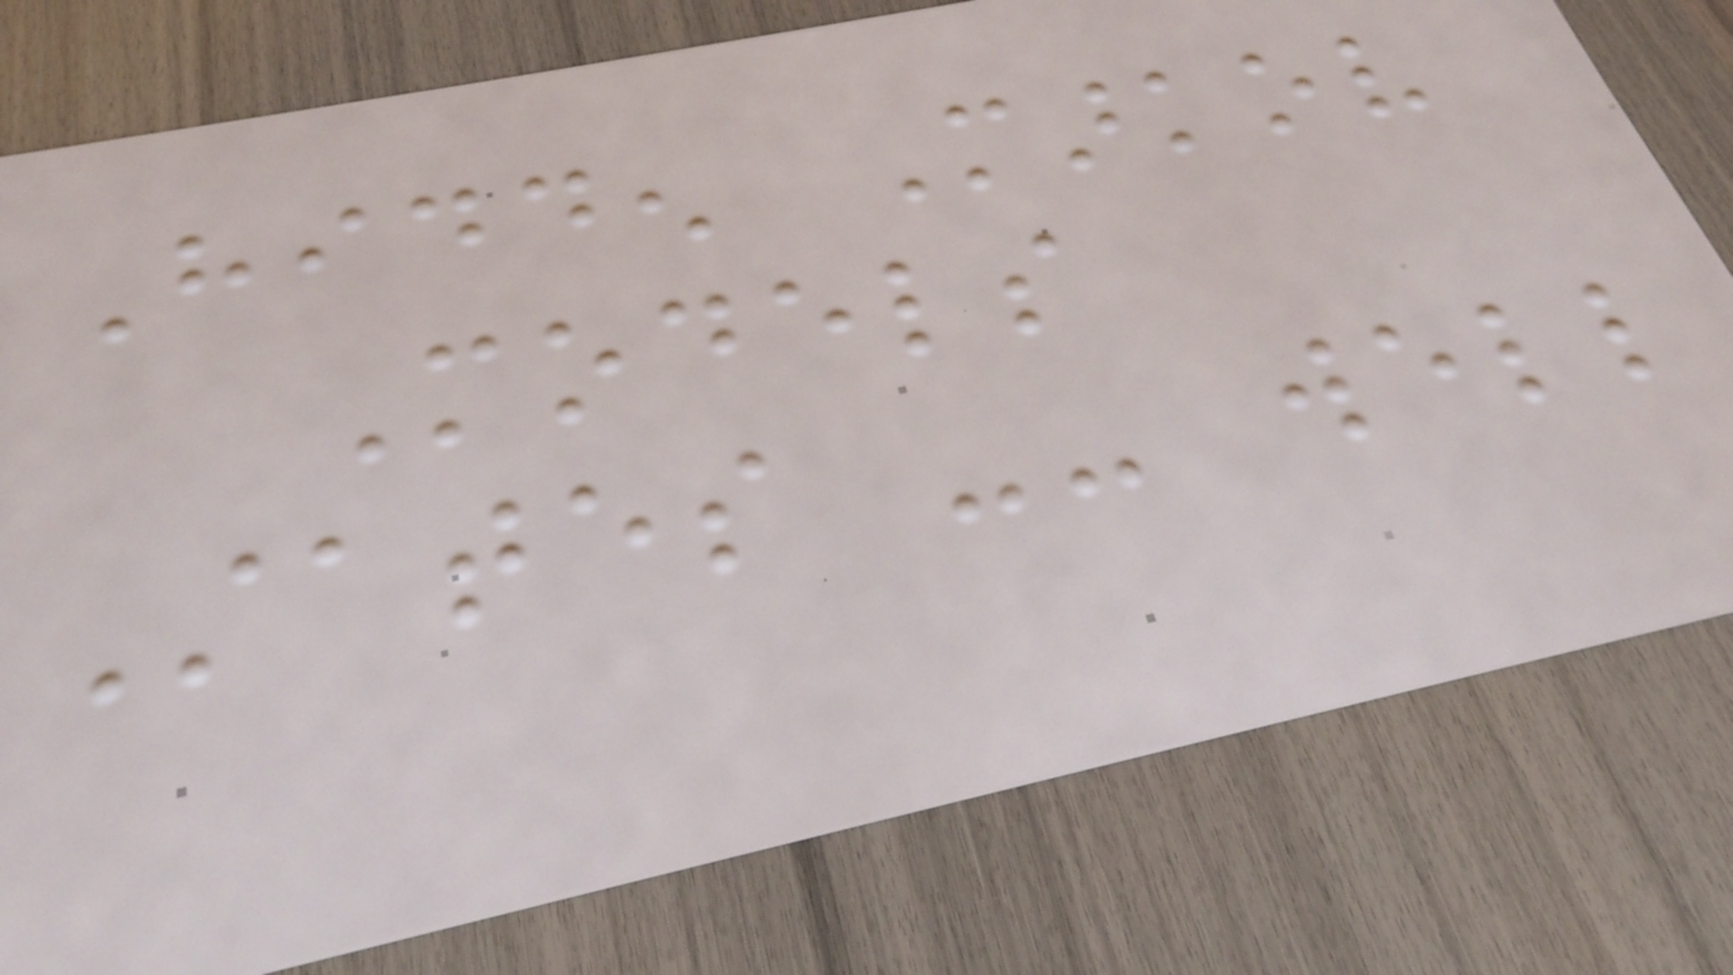Hidden Markov
Models
States -- well
